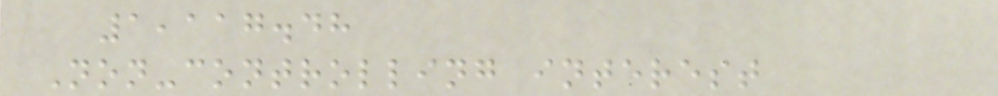1,117.48
Non-controlling interest
